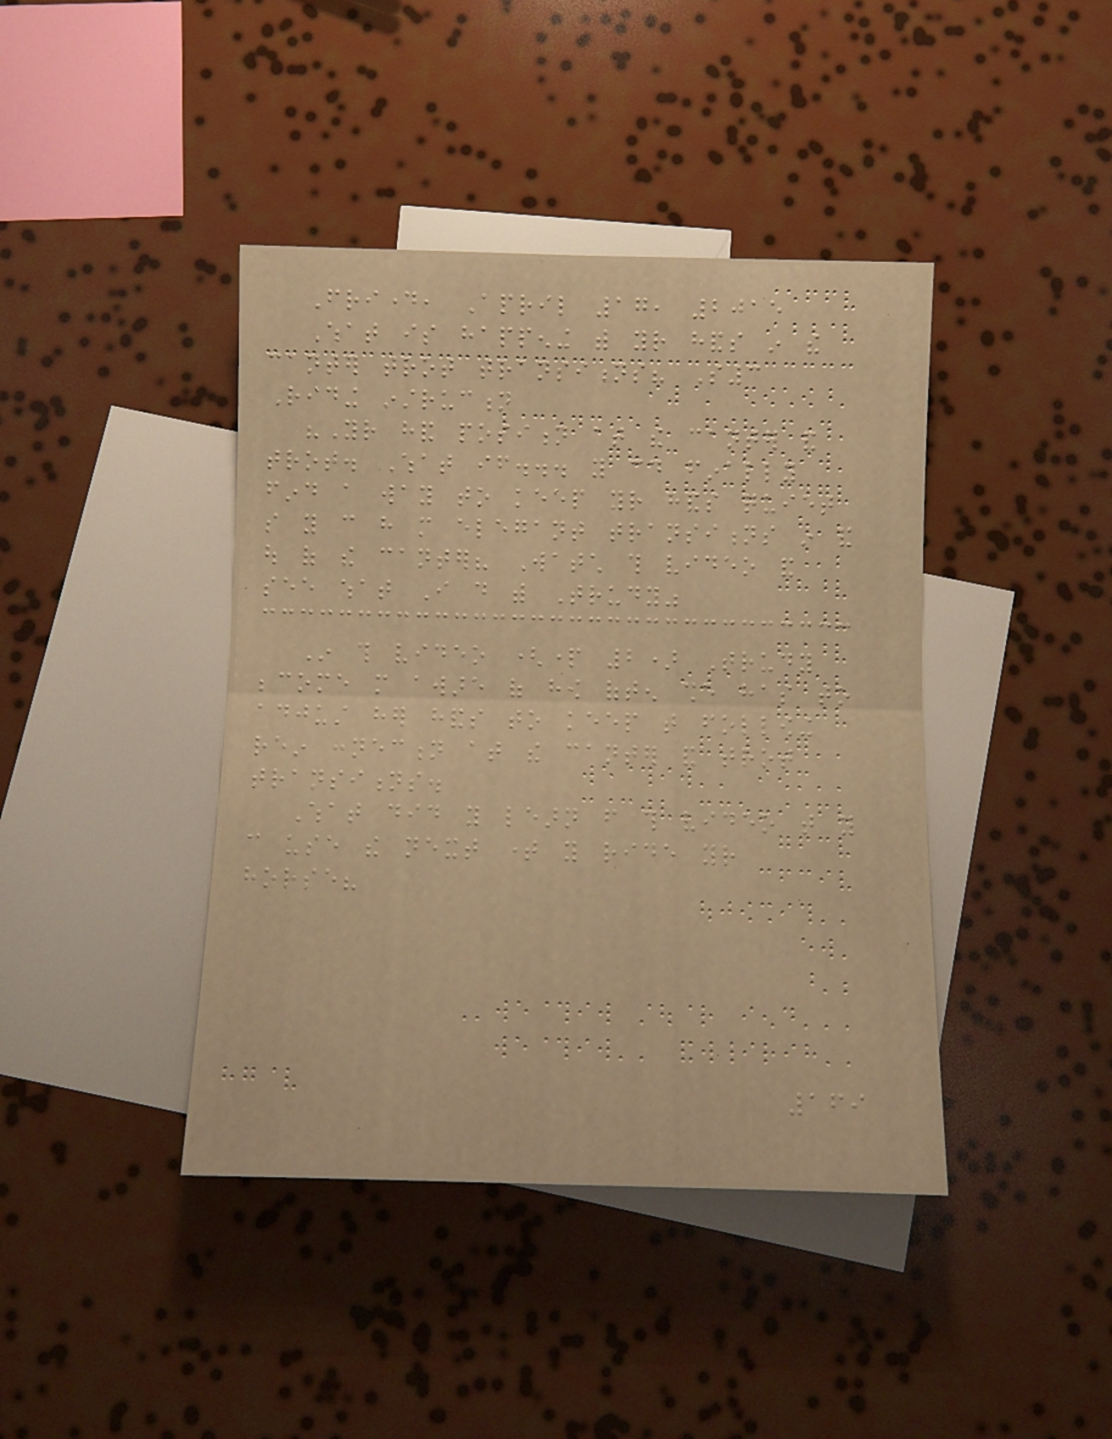Friday, April 17, 2015
What is happening with your hands in the
canter trot transitions? S3
Riding instruction
"Your hand position at the canter and
trot. What if... you could finally
find a way to keep your hands quiet
so you can have more elegant transitions in and
out of the canter? Watch this video and
see what I do with Trudy"
In this video (part 2) Trudy
become more aware of how often she has to
adjust her hands to keep that following
rein connection at the canter and trot
transitions.
What did you learn from this video that you
can use the next time you ride your
horse?
169
